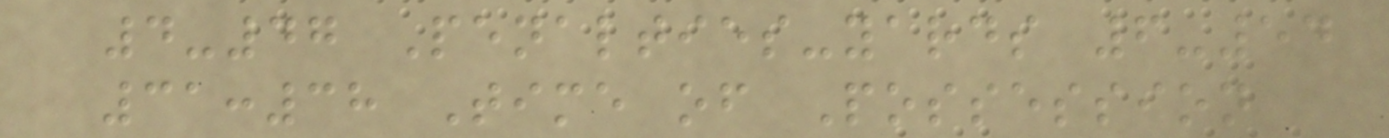4-47 Penalties-yards 6-54
31:38 Time of Possession
